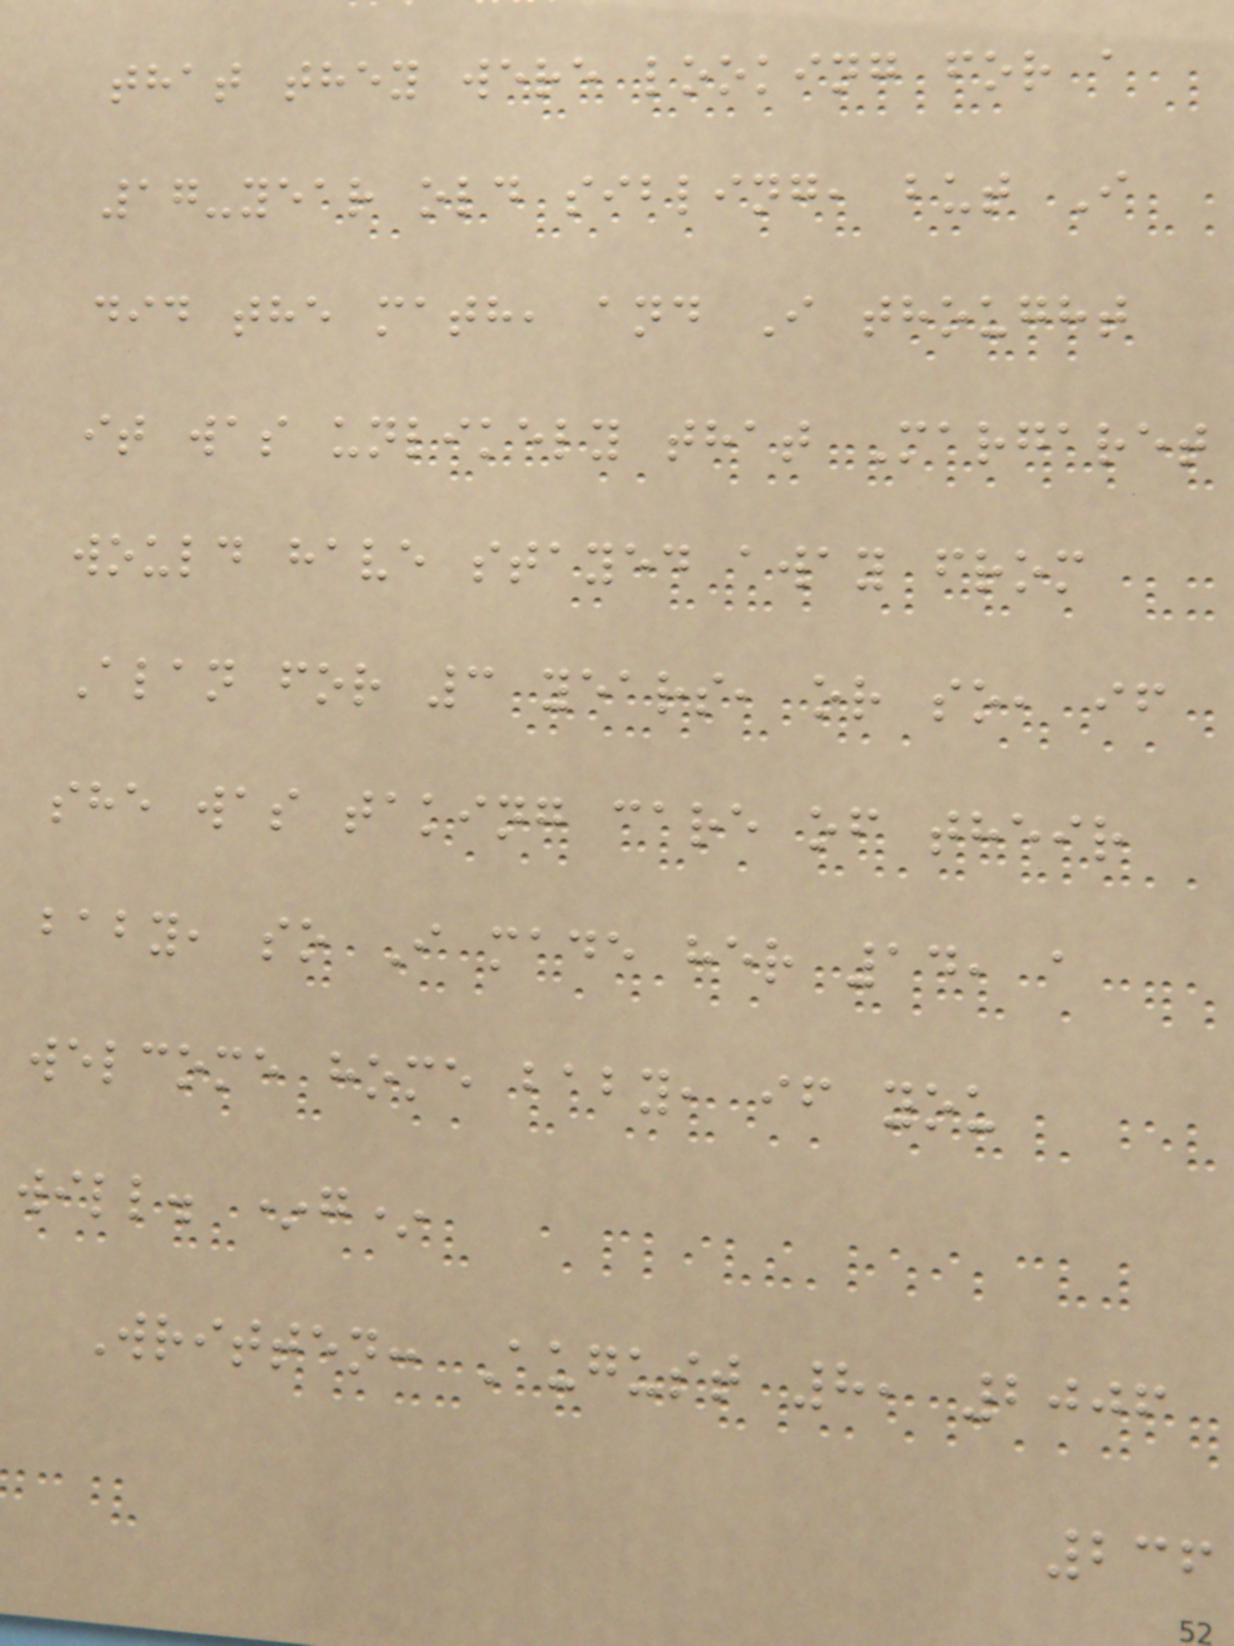that they were looking for a
17-year old sibling, but I
did the math, and I thought
it was unlikely that Margaret
would have stayed away from
Alan for 3 years, or so, if
she was taking care of their
baby, so I made her 14, a
welcome home baby, if you
will. *g*
Written: August 8, 2006
236
